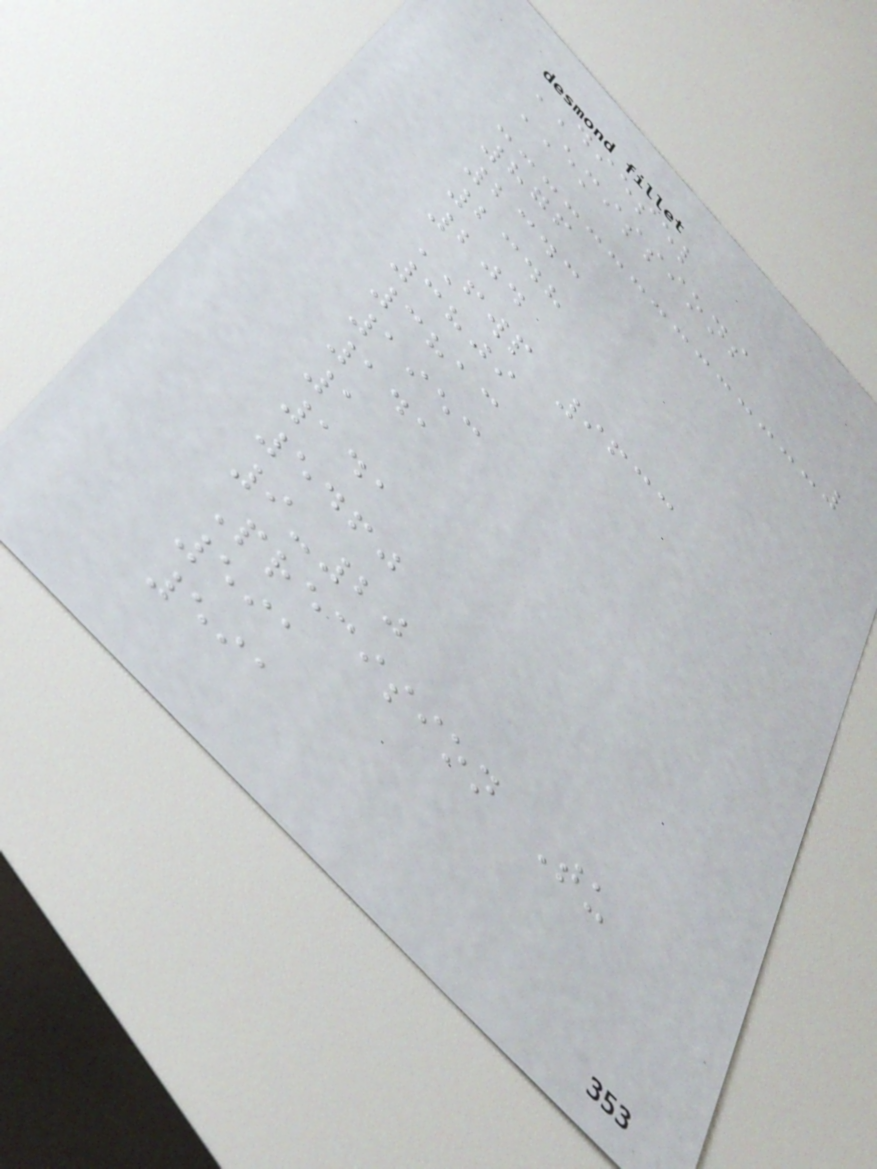DIESEL
EMISSIONS
876
2343
2348
204
FWP 9633
3809
3813
1953
141
1
141
5460
9-20
Precision Tu
591
591
